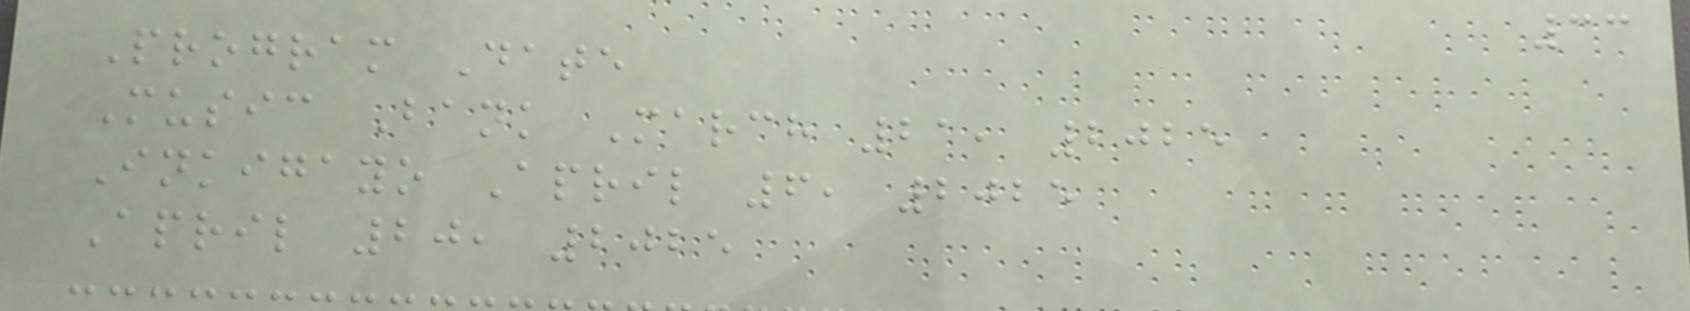33
Program Date
Music Bank March 21, 2025
Inkigayo April 6, 2025
April 20, 2025
